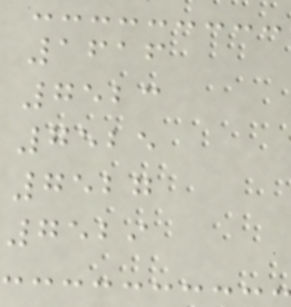1616
7523
7525
7527
7529
